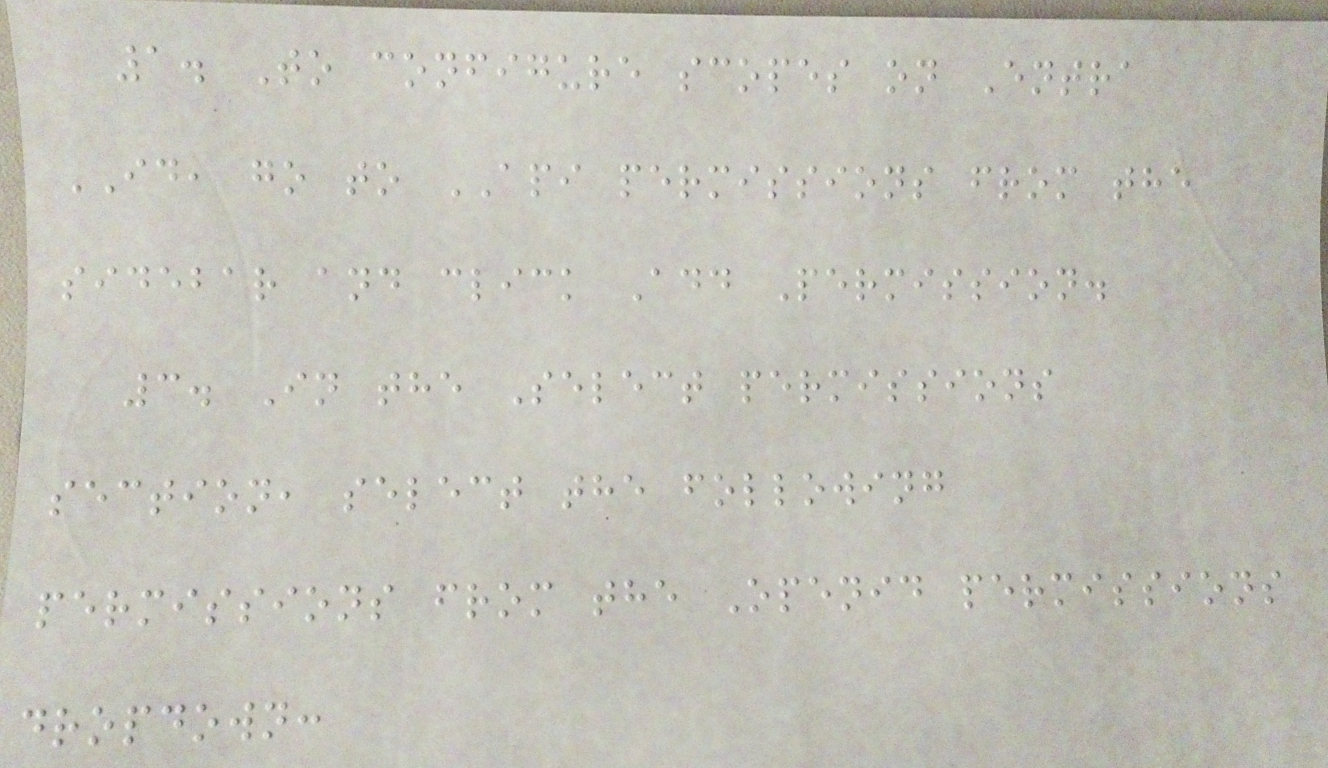1. To configure scopes on Entra
ID, go to API permissions from the
sidebar and click Add Permission.
3. In the Select permissions
section, select the following
permissions from the Openid permissions
dropdown:
